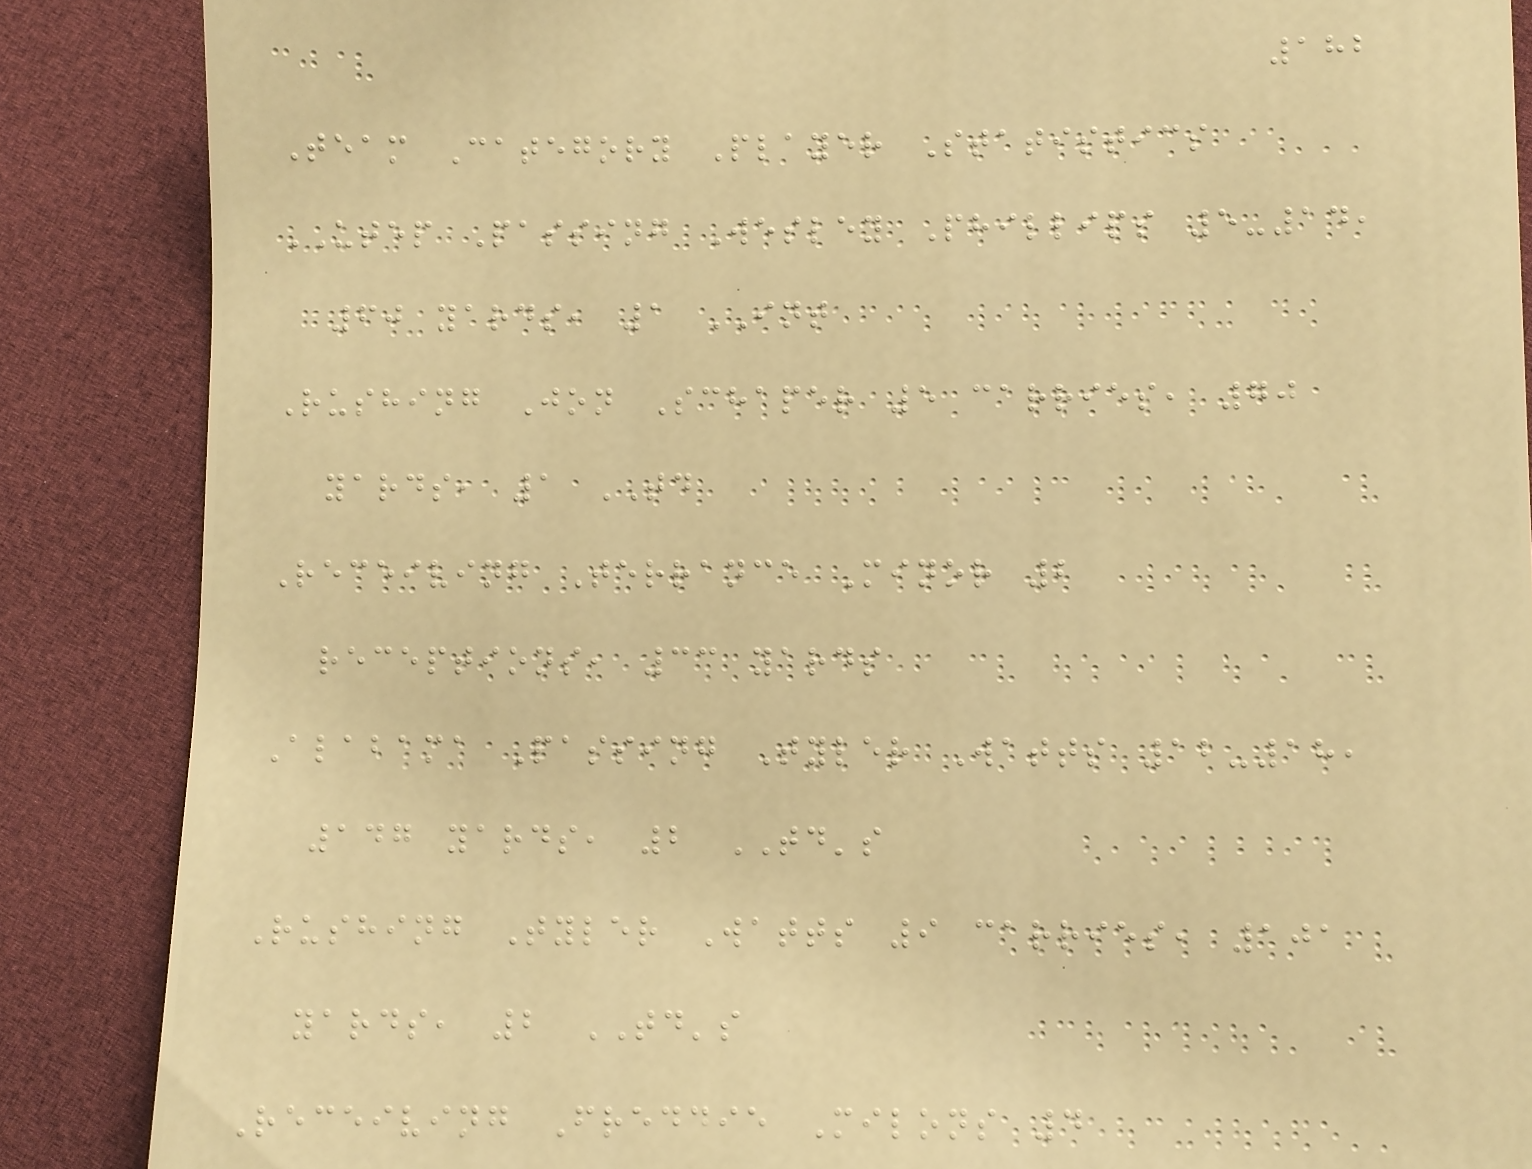182
Team Category Player Statistics
UTEP Passing Wesley Phillips 5-14,
60 yards, 1 INT
Rushing Jon Schaper 5 carries, 70
yards, 1 TD
Receiving Terrance Minor 2
receptions, 33 yards
Alabama Passing Tyler Watts 12-18,
147 yards, 2 TD's
Rushing Tyler Watts 9 carries, 101
yards, 2 TD's
Receiving Freddie Milons 4
